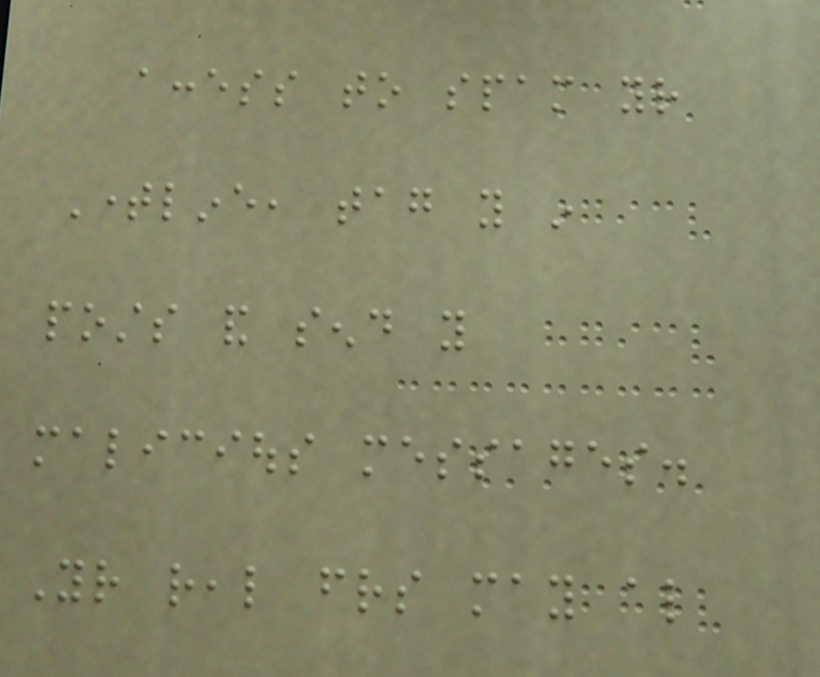access to spam your
Timeline, tag you in
posts and send you
malicious messages.
Your real friends may also
